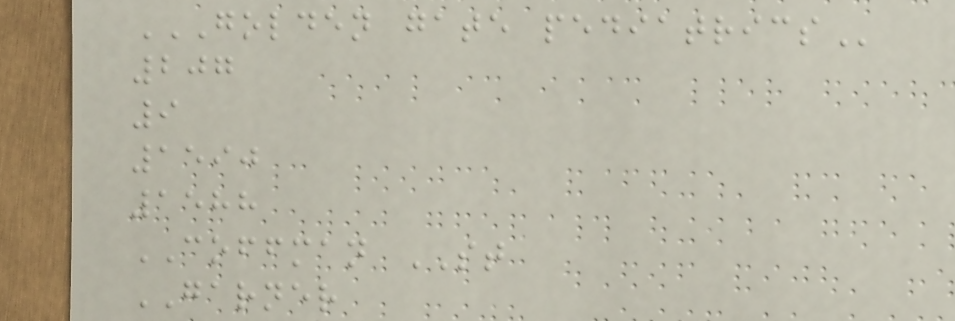GOLDEN GATE PEDIATRICS
207
9
1590
1588
COFFMAN ST
GARNER
